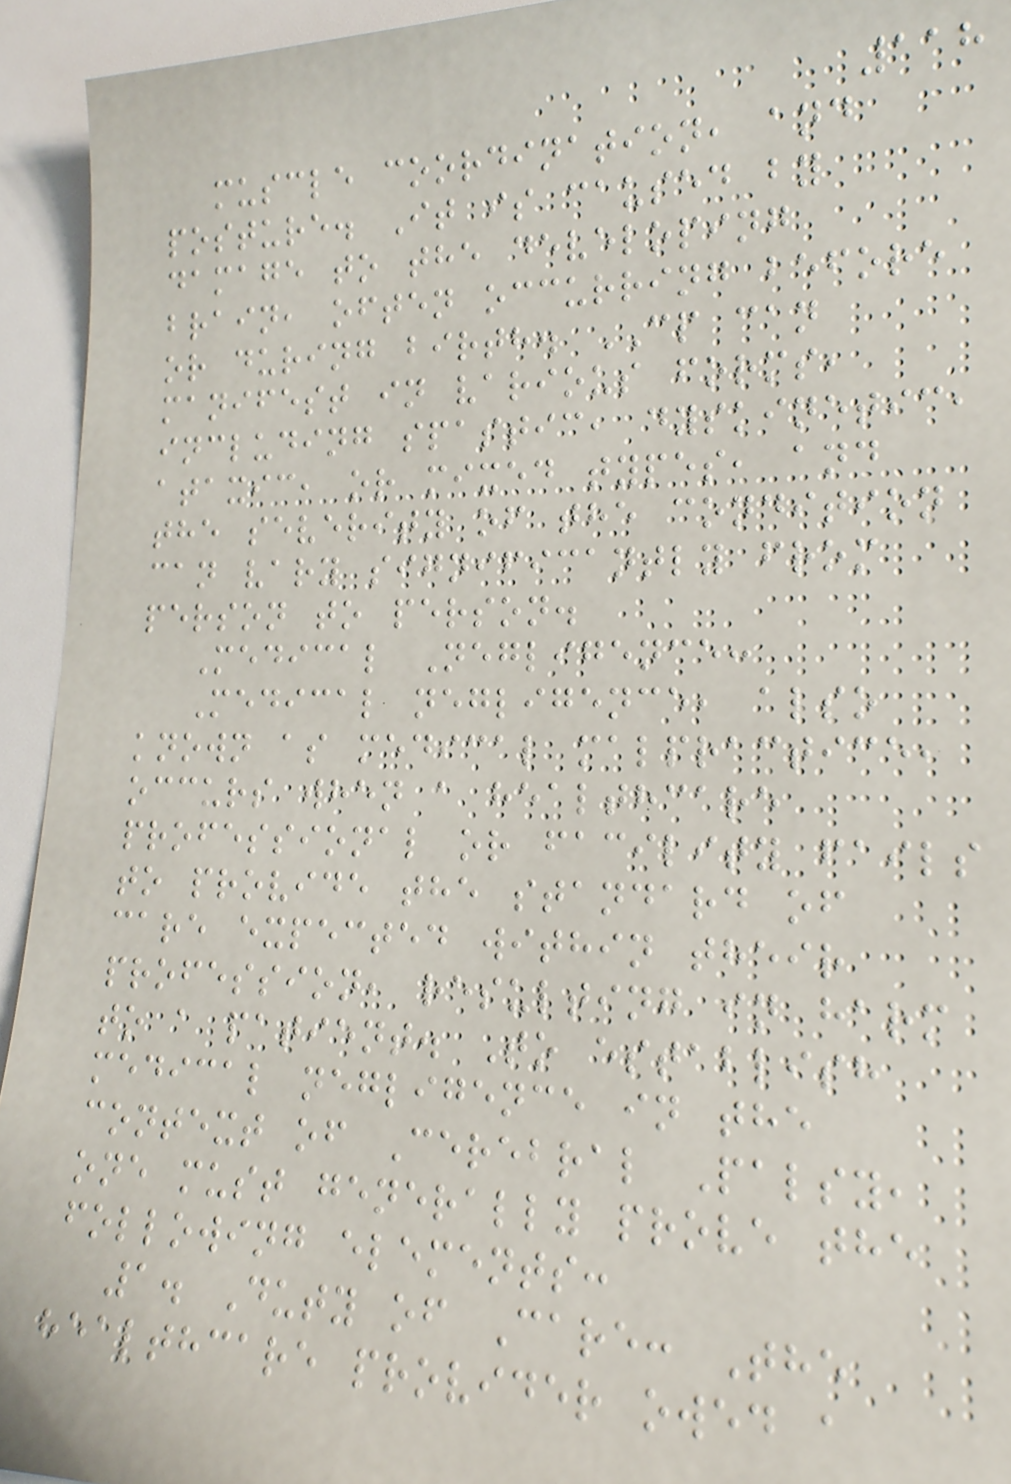118
muscle coordination, and
posture. It is caused by
damage to the developing
brain, often occurring before
or during birth. CP can
manifest in various forms,
including spastic, dyskinetic,
ataxic, or mixed types, and
the severity of the condition
can vary significantly from
person to person.
Medical Negligence:
Medical negligence, also
known as medical malpractice,
occurs when a healthcare
professional or facility fails
to provide the standard of
care expected within their
profession, resulting in harm
to a patient. To establish
medical negligence in the
context of Cerebral Palsy,
one must generally prove the
following elements:
1. Duty of Care: The
healthcare provider owed a
